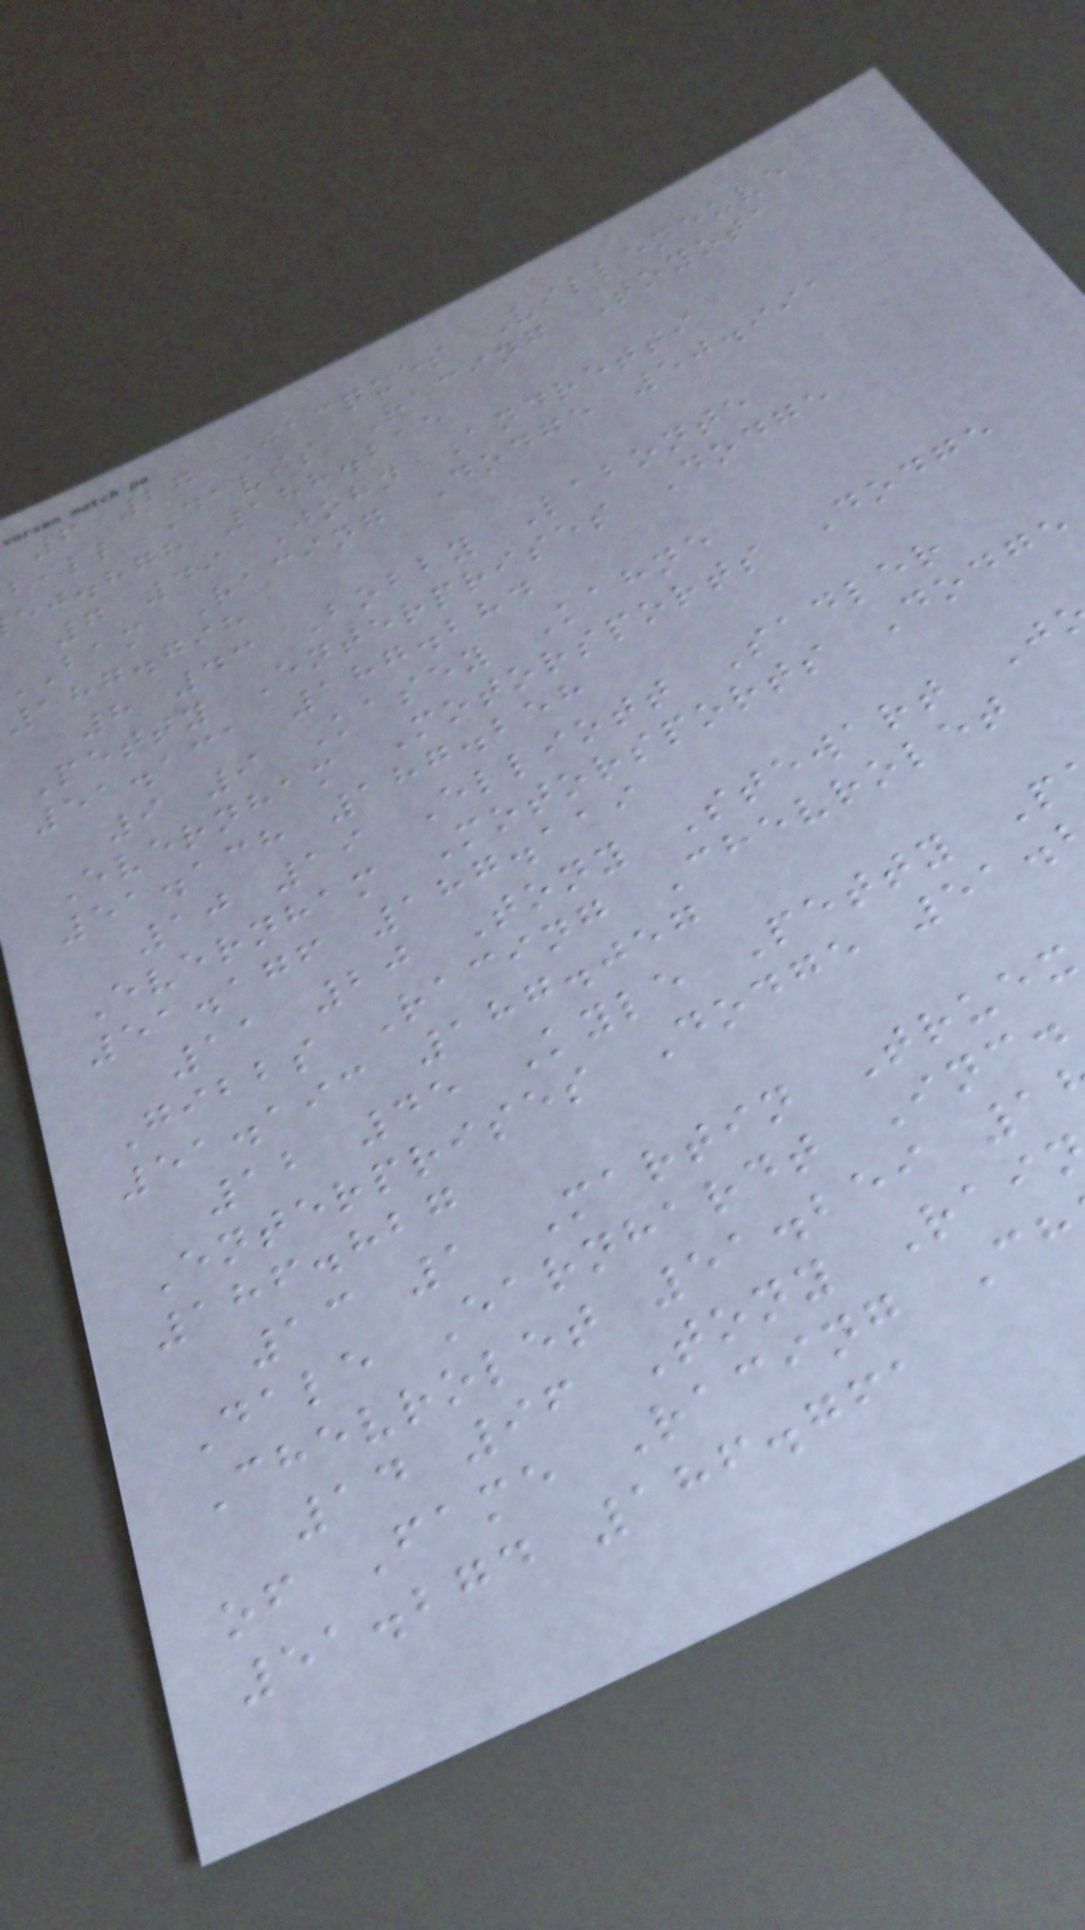6 27 Jacques Villeneuve
bill Davis Racing Toyota
ej.hgh 188.215
7 49 John Andretti
bam Racing Dodge 50.991
187.798
8 43 Bobby Labonte
Petty Enterprises Dodge
51.131 187.284
9 9 Kasey Kahne
Evernham Motorsports Dodge
51.138 187.258
10 19 Elliott Sadler
Evernham Motorsports Dodge
51.176 187.119
11 20 Tony Stewart J
Gibbs Racing Chevrolet
51.193 187.057
12 45 Kyle Petty P
Enterprises Dodge 51.
186.827
13 1 Martin Truex
Dale Earnhardt Inc.
Chevrolet 51.259 1
14 96 Tony Rai
of Fame Racing Ch
51.274 186.761
